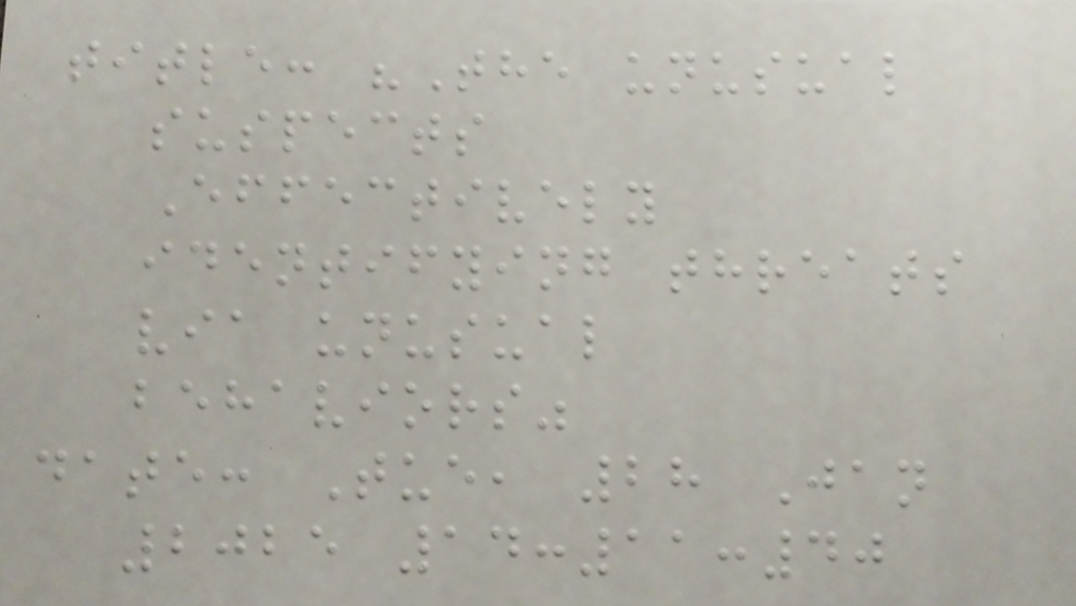title: "The unusual
suspects
Effectively
identifying threats
via unusual
behaviors"
date: Tue, 28 Jan
2025 14:11:40
